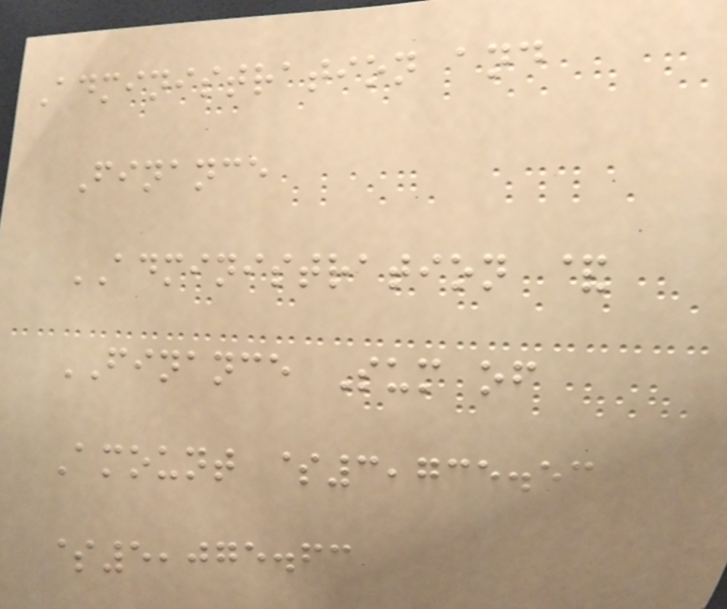Administration and
Finance
ADMINISTRATION &
FINANCE Sum of
Amount $3,735.53
$5,075.63
